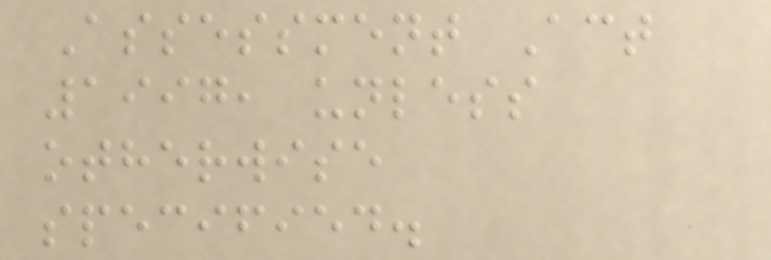Assessment Act
1997, unless
otherwise
specified.
